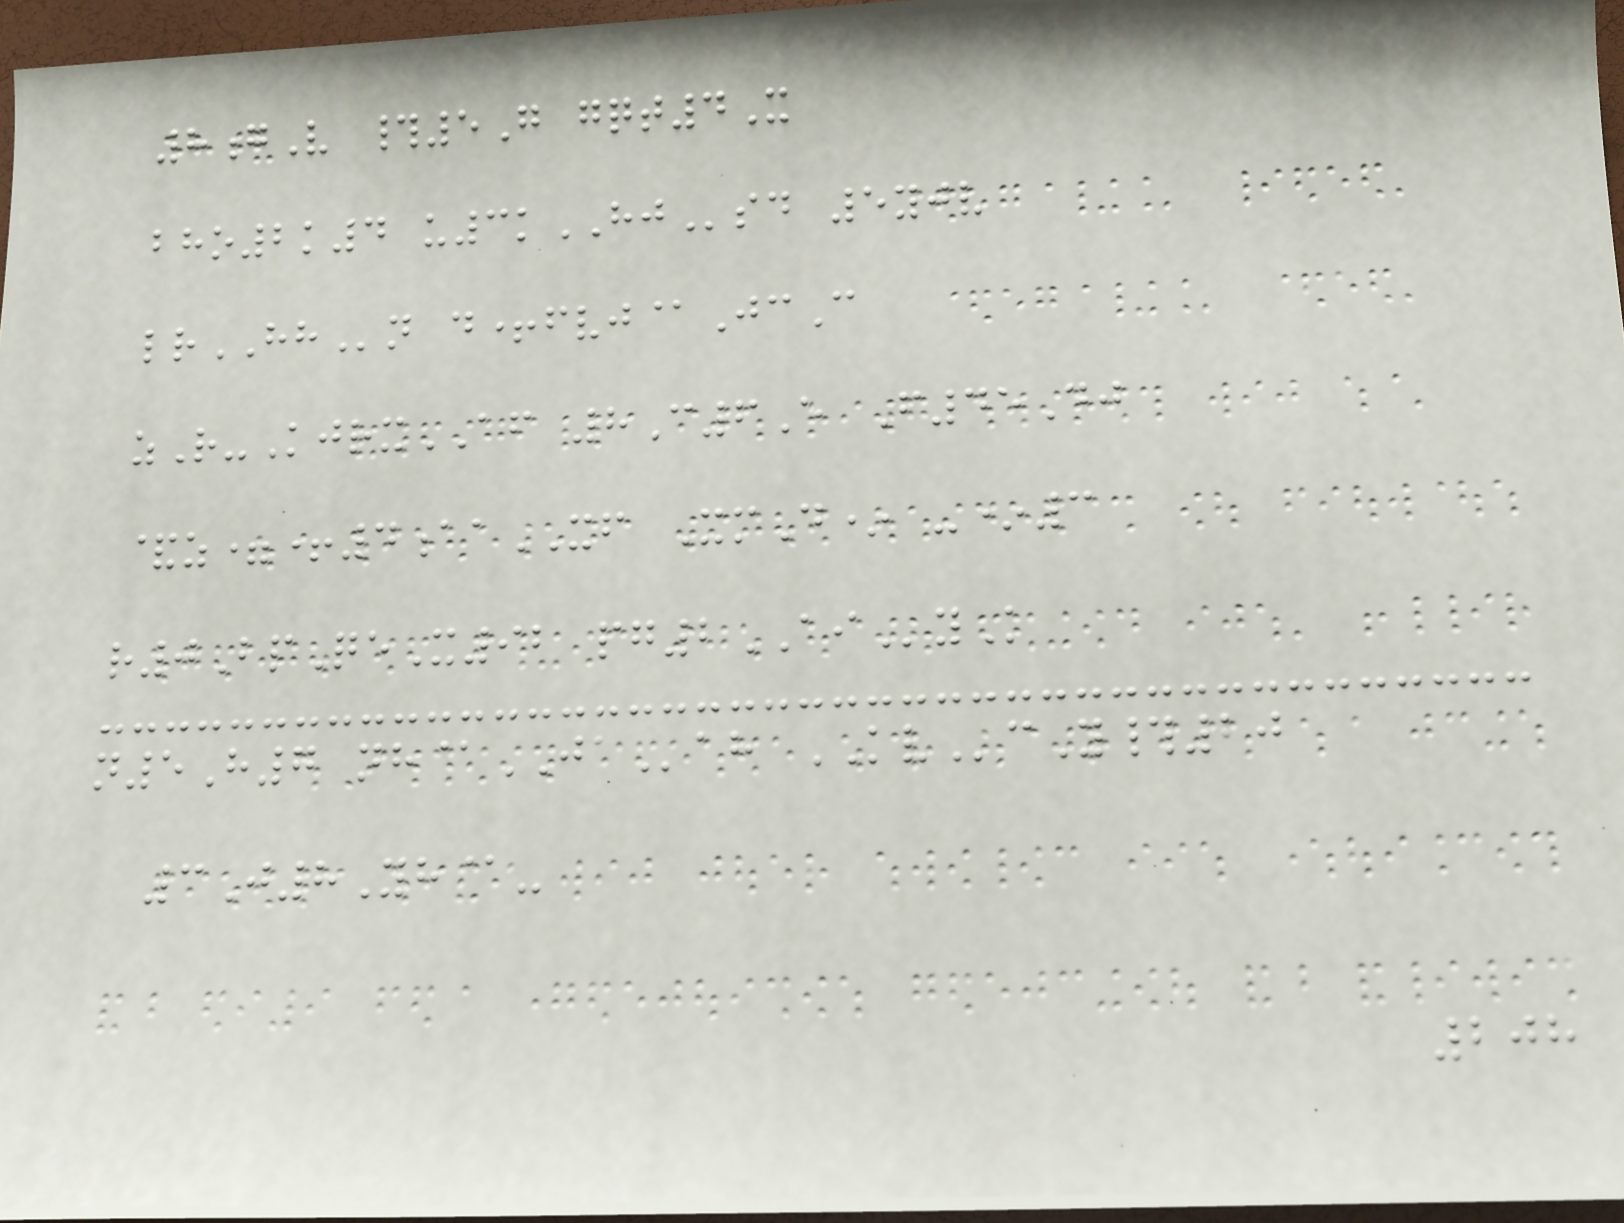8gV #5G gqt4X
bho2k4 u3kHJsd 5yjv
lrHHn d+fvj@JcC
zR-KjrxAF 8C6E F45Dj
&z=+4aaXF XmD* -*3
r0BpQeX92 pg2AIyK
n5H7 nh@JAah KVcY#20
3J8Yh@-
208
